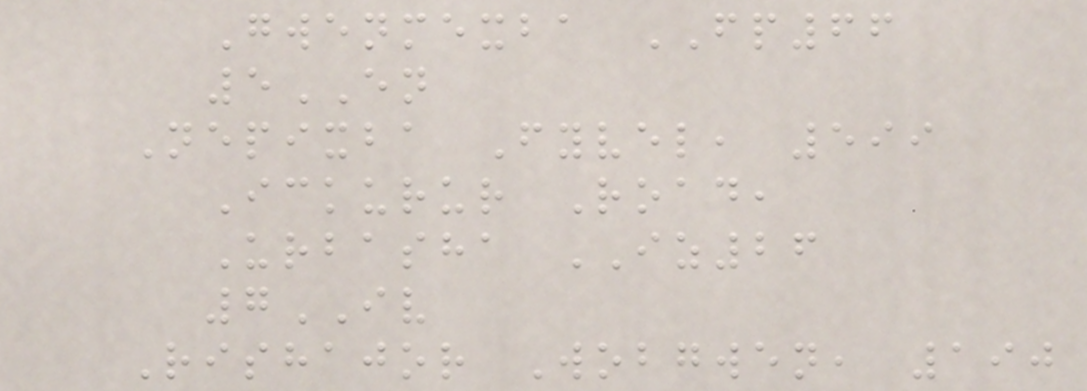Gwenmexba FP66
5EN
Nepixba Fyvel, 599
Ickurur Road,
Urbasha IZ26
7IV
Rishajor Wobgwen, 190
